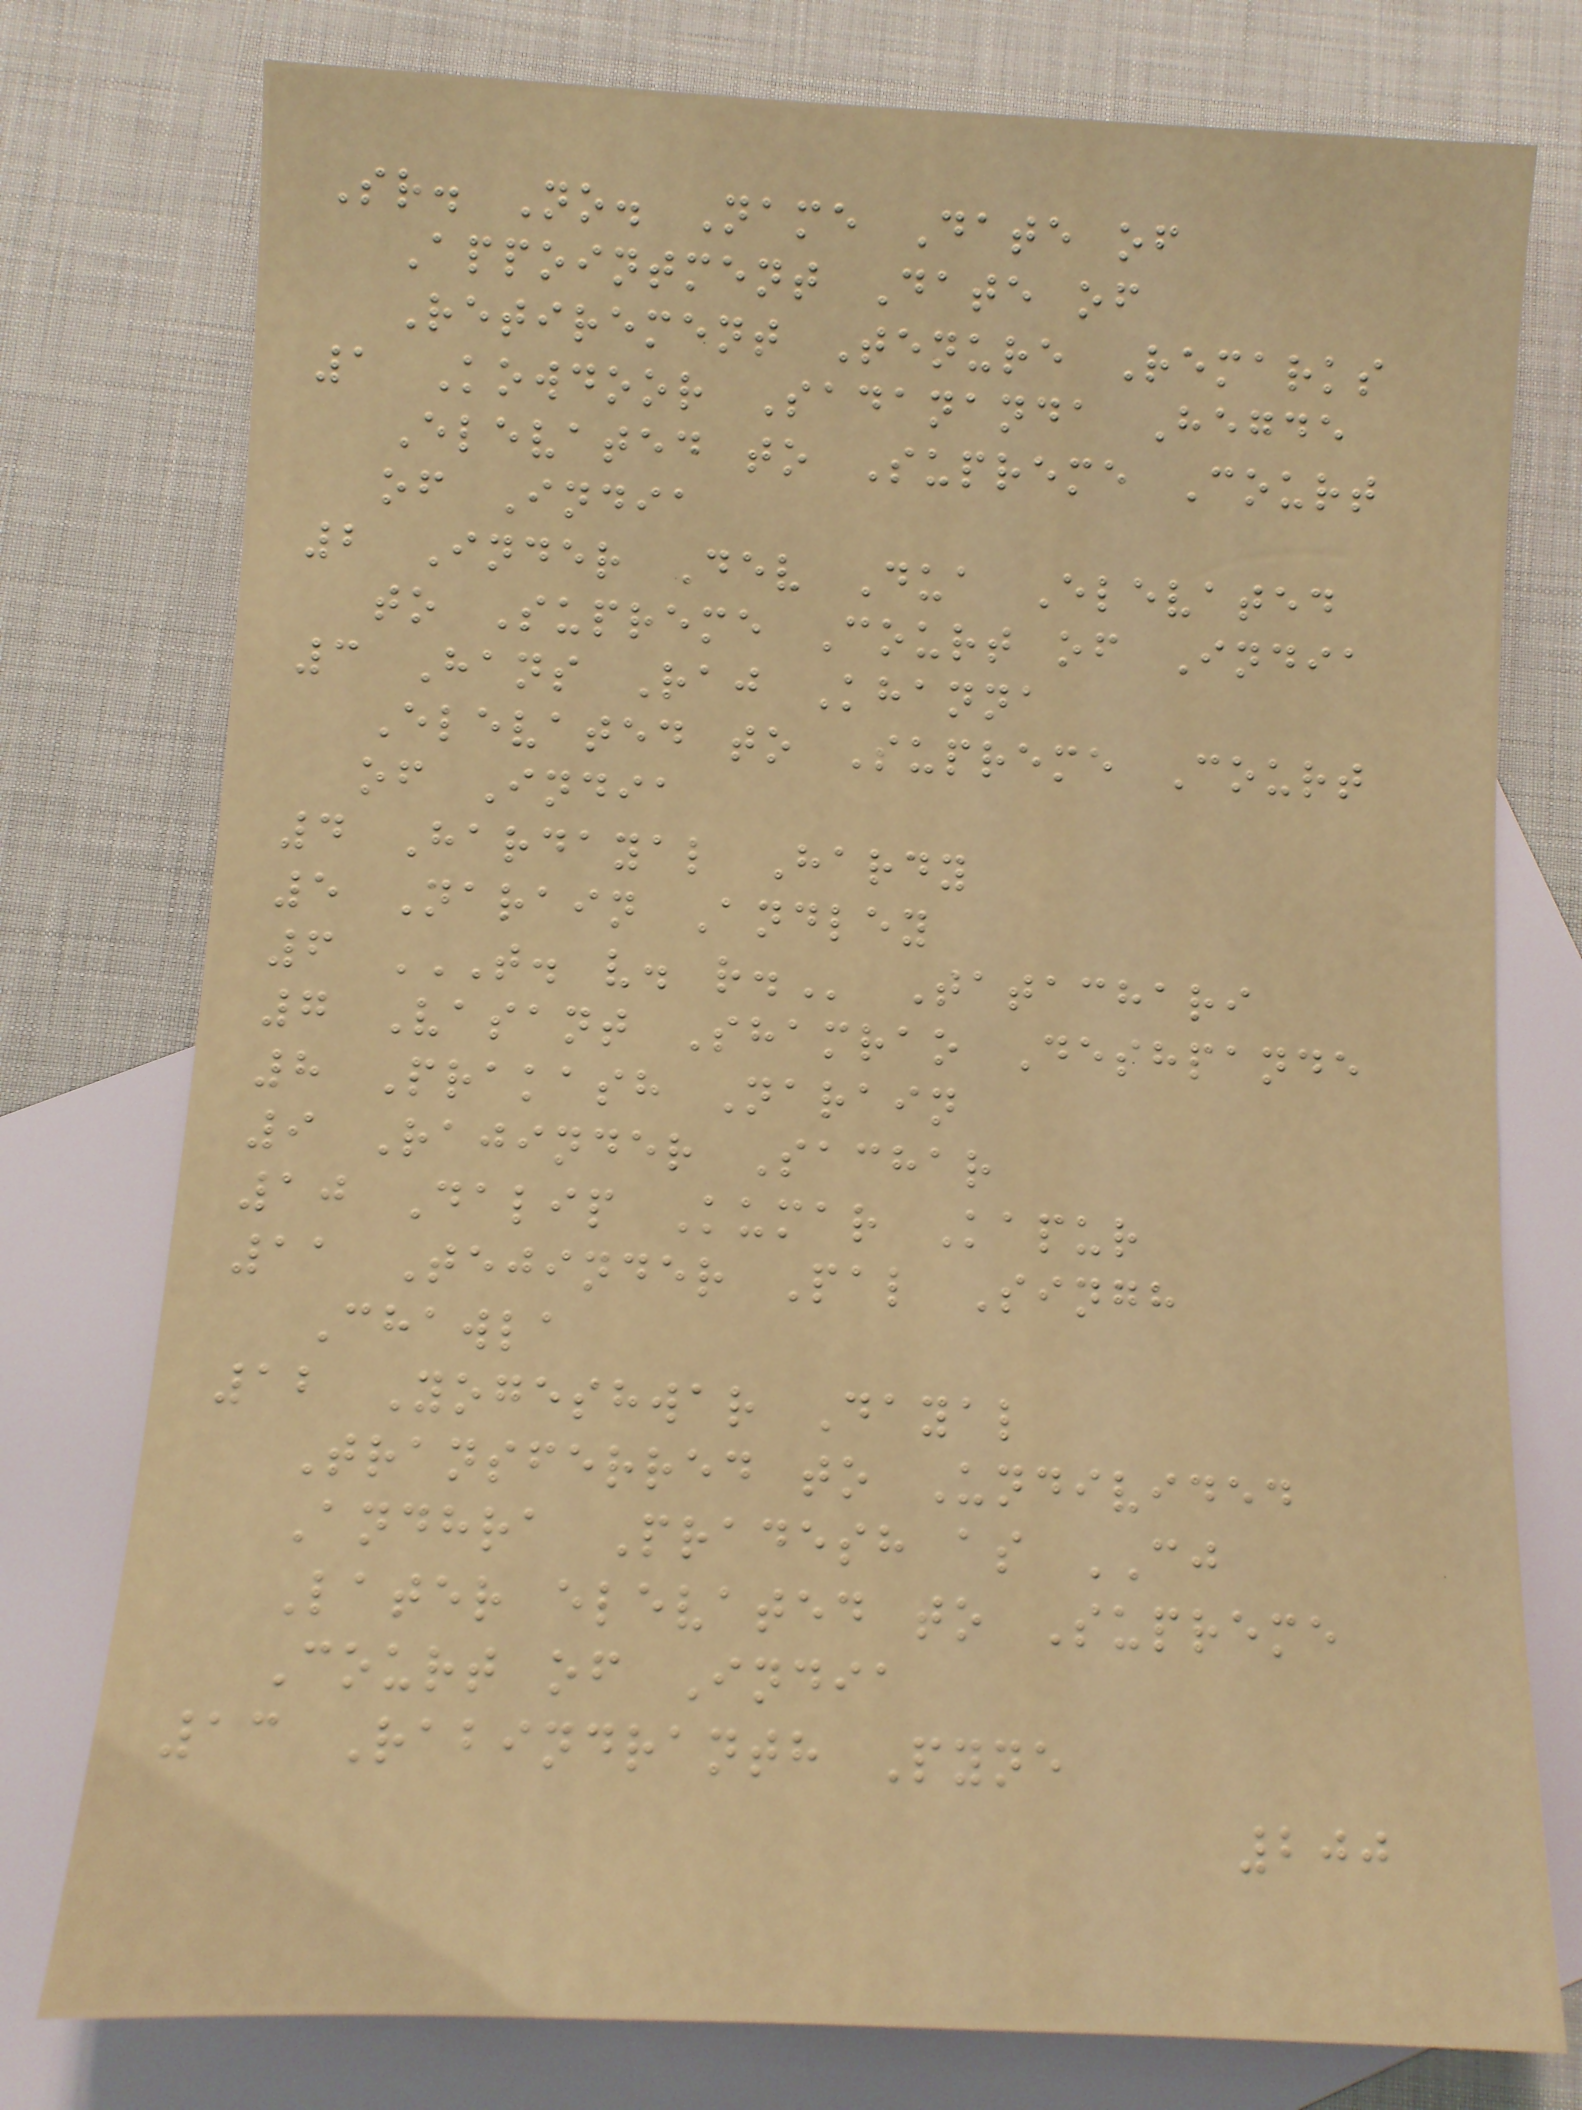Sr. No. Name Date of
Appointment Date of
Retirement Tenure Remarks
1 Kowdoor Sadananda Hegde
Elevated to Supreme Court
of India
2 Inder Dev Dua Elevated
to Supreme Court of India
3 Hans Raj Khanna
Elevated to Supreme Court
of India
4 Hardayal Hardy
5 Narain Andley
6 T. V. R. Tatachari
7 Vasant Shamrao Deshpande
8 Prakash Narain
9 Rajinder Sachar
10 Dalip Kumar Kapur
11 Tejinder Pal Singh
Chawla
12 Yogeshwar Dayal
Transferred to Undivided
Andhra Pradesh as CJ
Later elevated to Supreme
Court of India
13 Rabindranth Pyne
200
